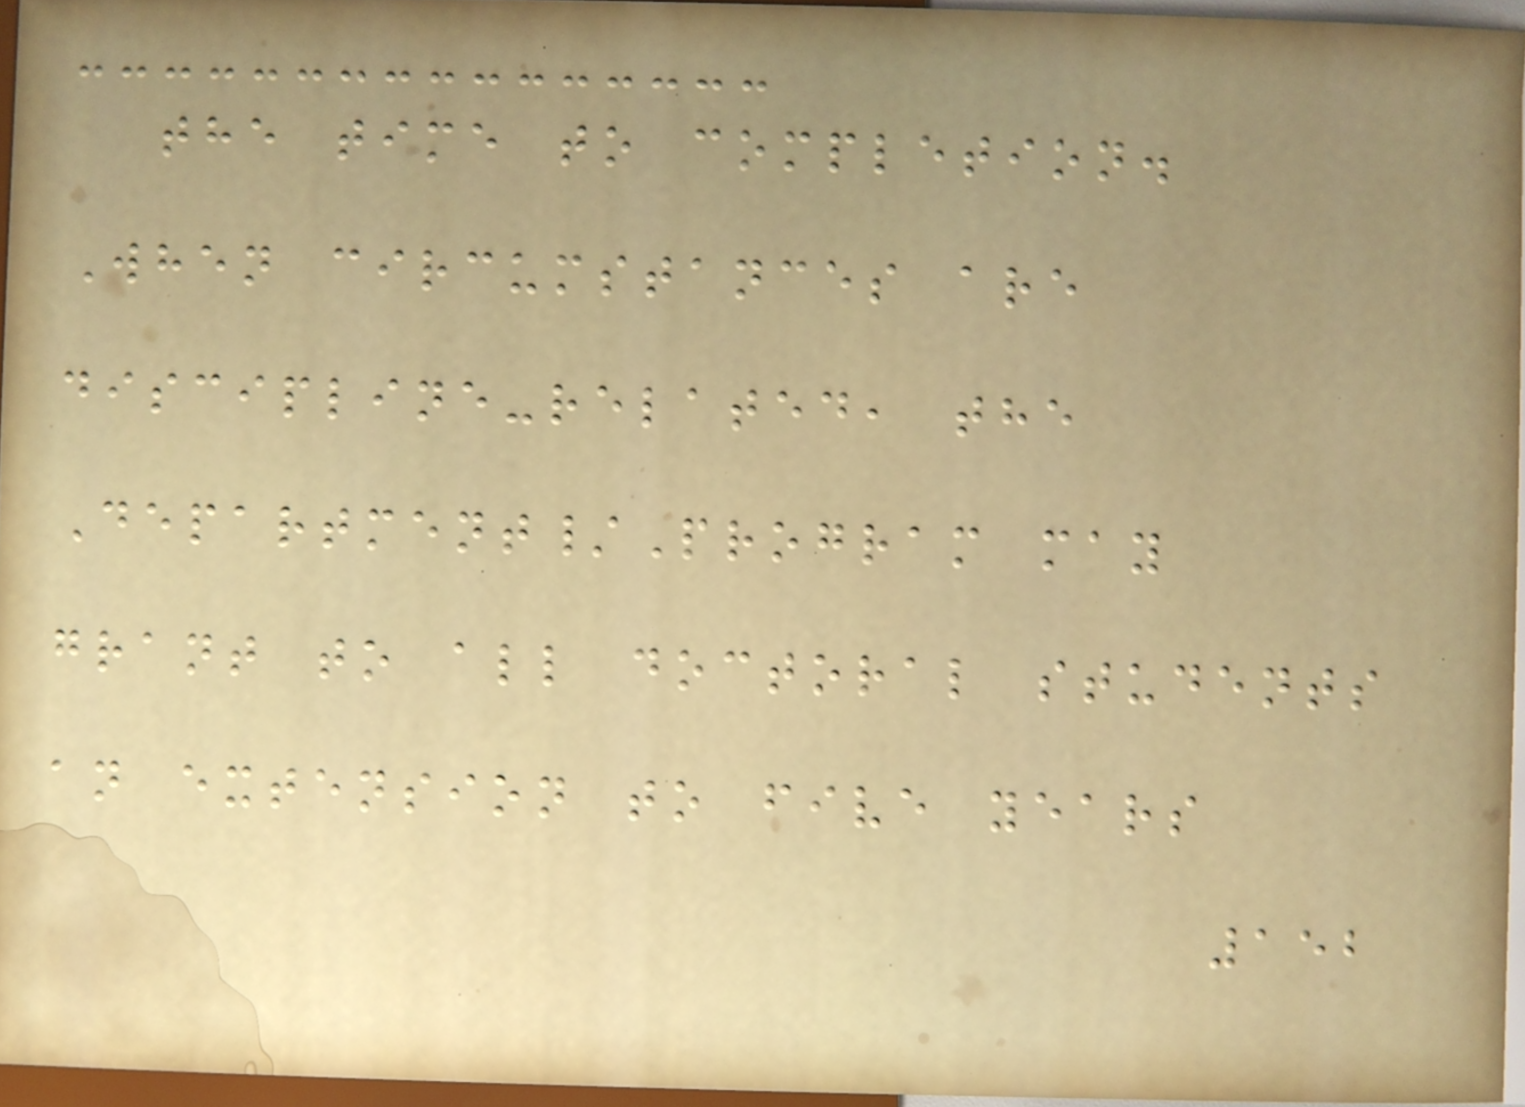the time to completion.
When circumstances are
discipline-related, the
Department/Program may
grant to all doctoral students
an extension to five years
152
